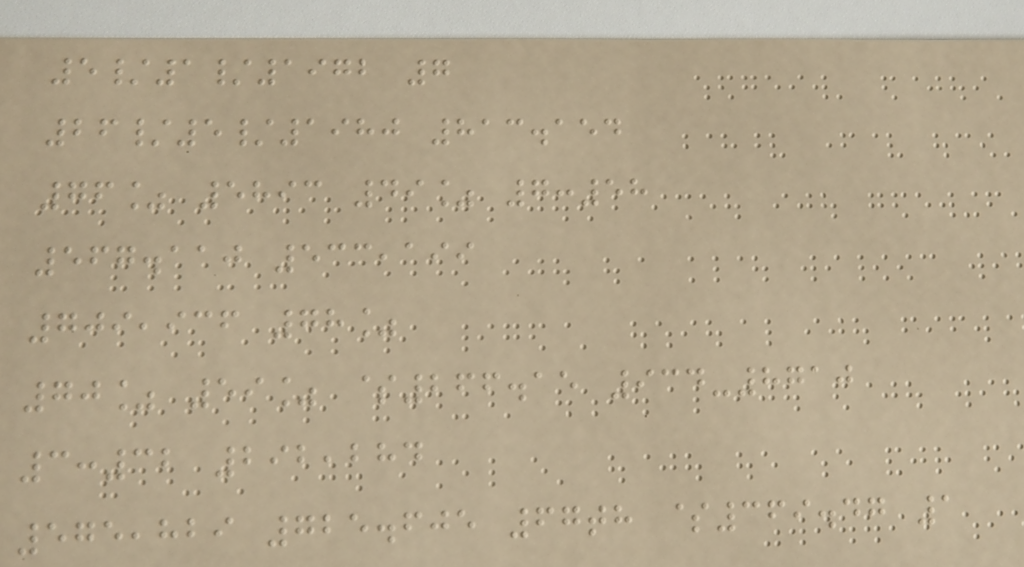5/1/1972 7
26/5/1980 813.154
76% 5893 49% 7:58
567.110 533,199
709,936 78%
70% 59% $266.15 934-8710
3:32 292,284
575,829 725.605 67th $369.47 1
